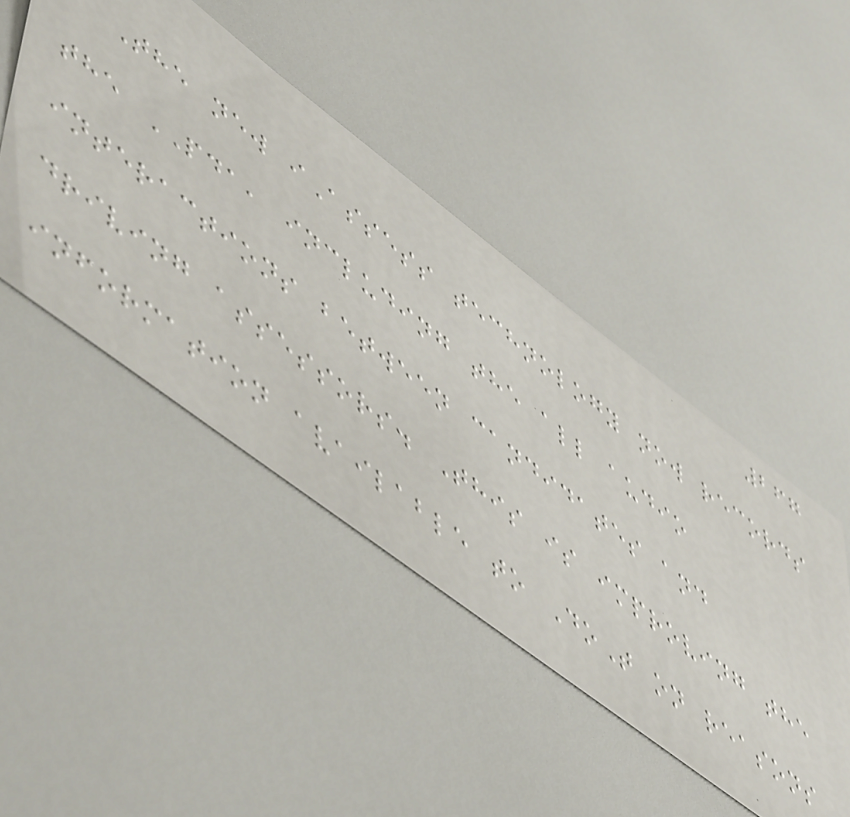267
The new iAssess technology now records
the PDA, including the all audio
interactions between candidates and
driving assessors. This is improving the
information available to DoT on reasons
